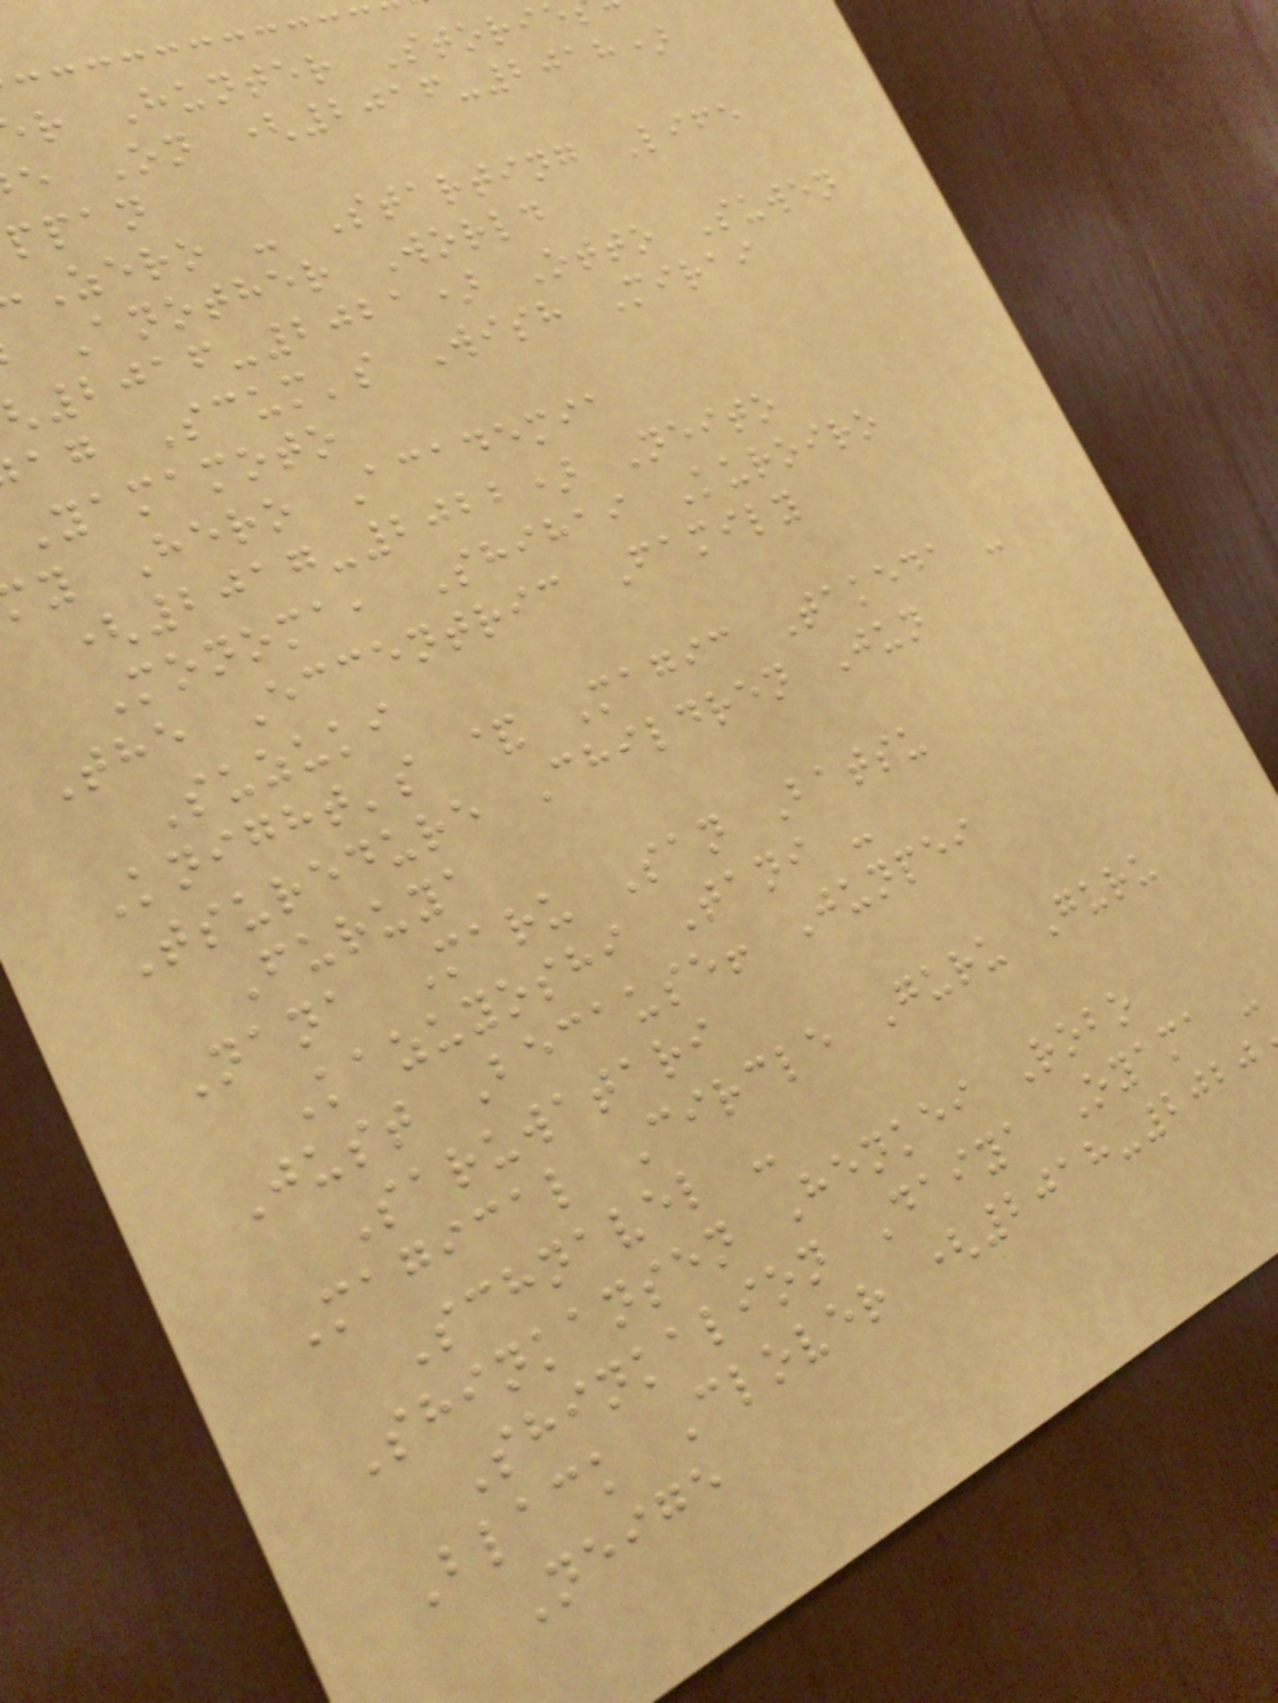r Hunter Storie
e On (2016-2018)
ppan
Zero - Starting Life
Another World
2016-2021) Otto Suwen
ag Scum's Wish Mirai
Yamamoto
y Hero Academia
(2017-2022) Neito
Monoma, Shihai Kuroiro
The Eccentric Family
Suzuki
Knight's & Magic Takeda -
Tsuredure Children Jun
Furuya
Nana Maru San Batsu
Kazuyoshi Tani -
Just Because! Junpei
Saruwatari
Magical Circle Guru Guru
Schnavel -
Shinkansen Henkei Robo
Shinkalion Daiya Oyama -
Black Clover (2018-2020
Neige
